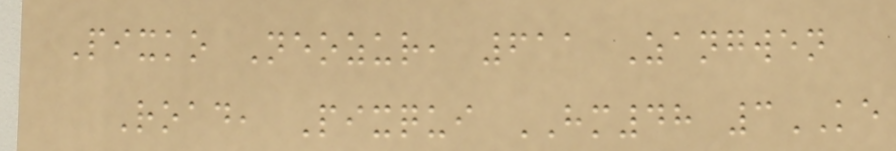Pixko Neozur, 611 Zangwen
Road, Pixqui HM48 3KE
